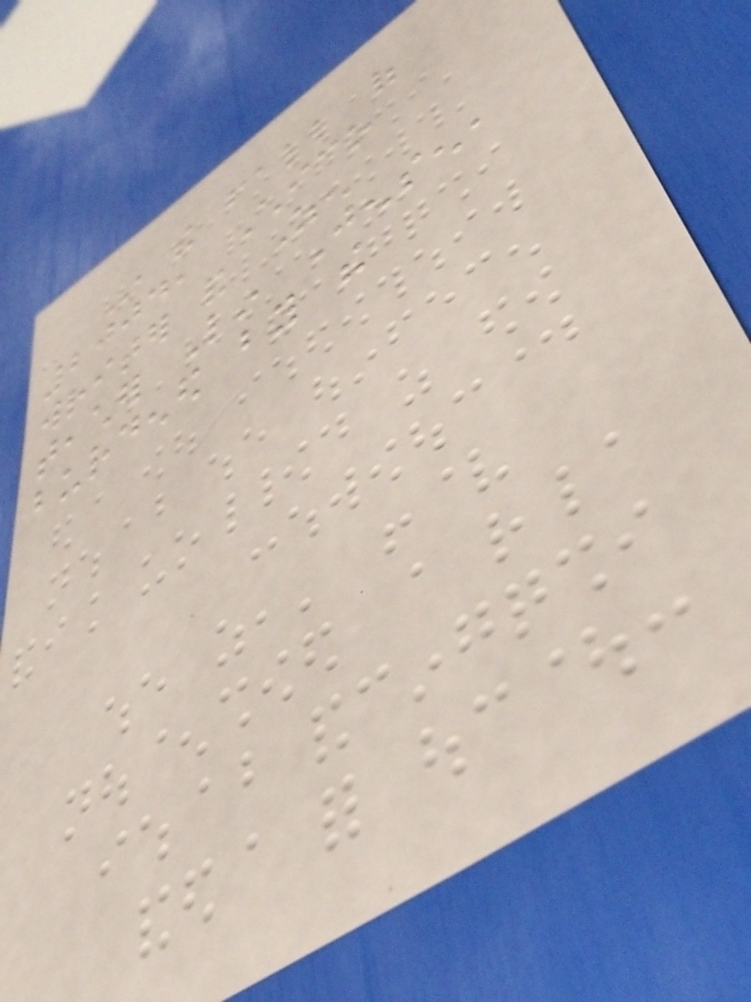In the fall of
2004, Chico
writer and Zen
teacher Lin Jensen,
burdened by the
